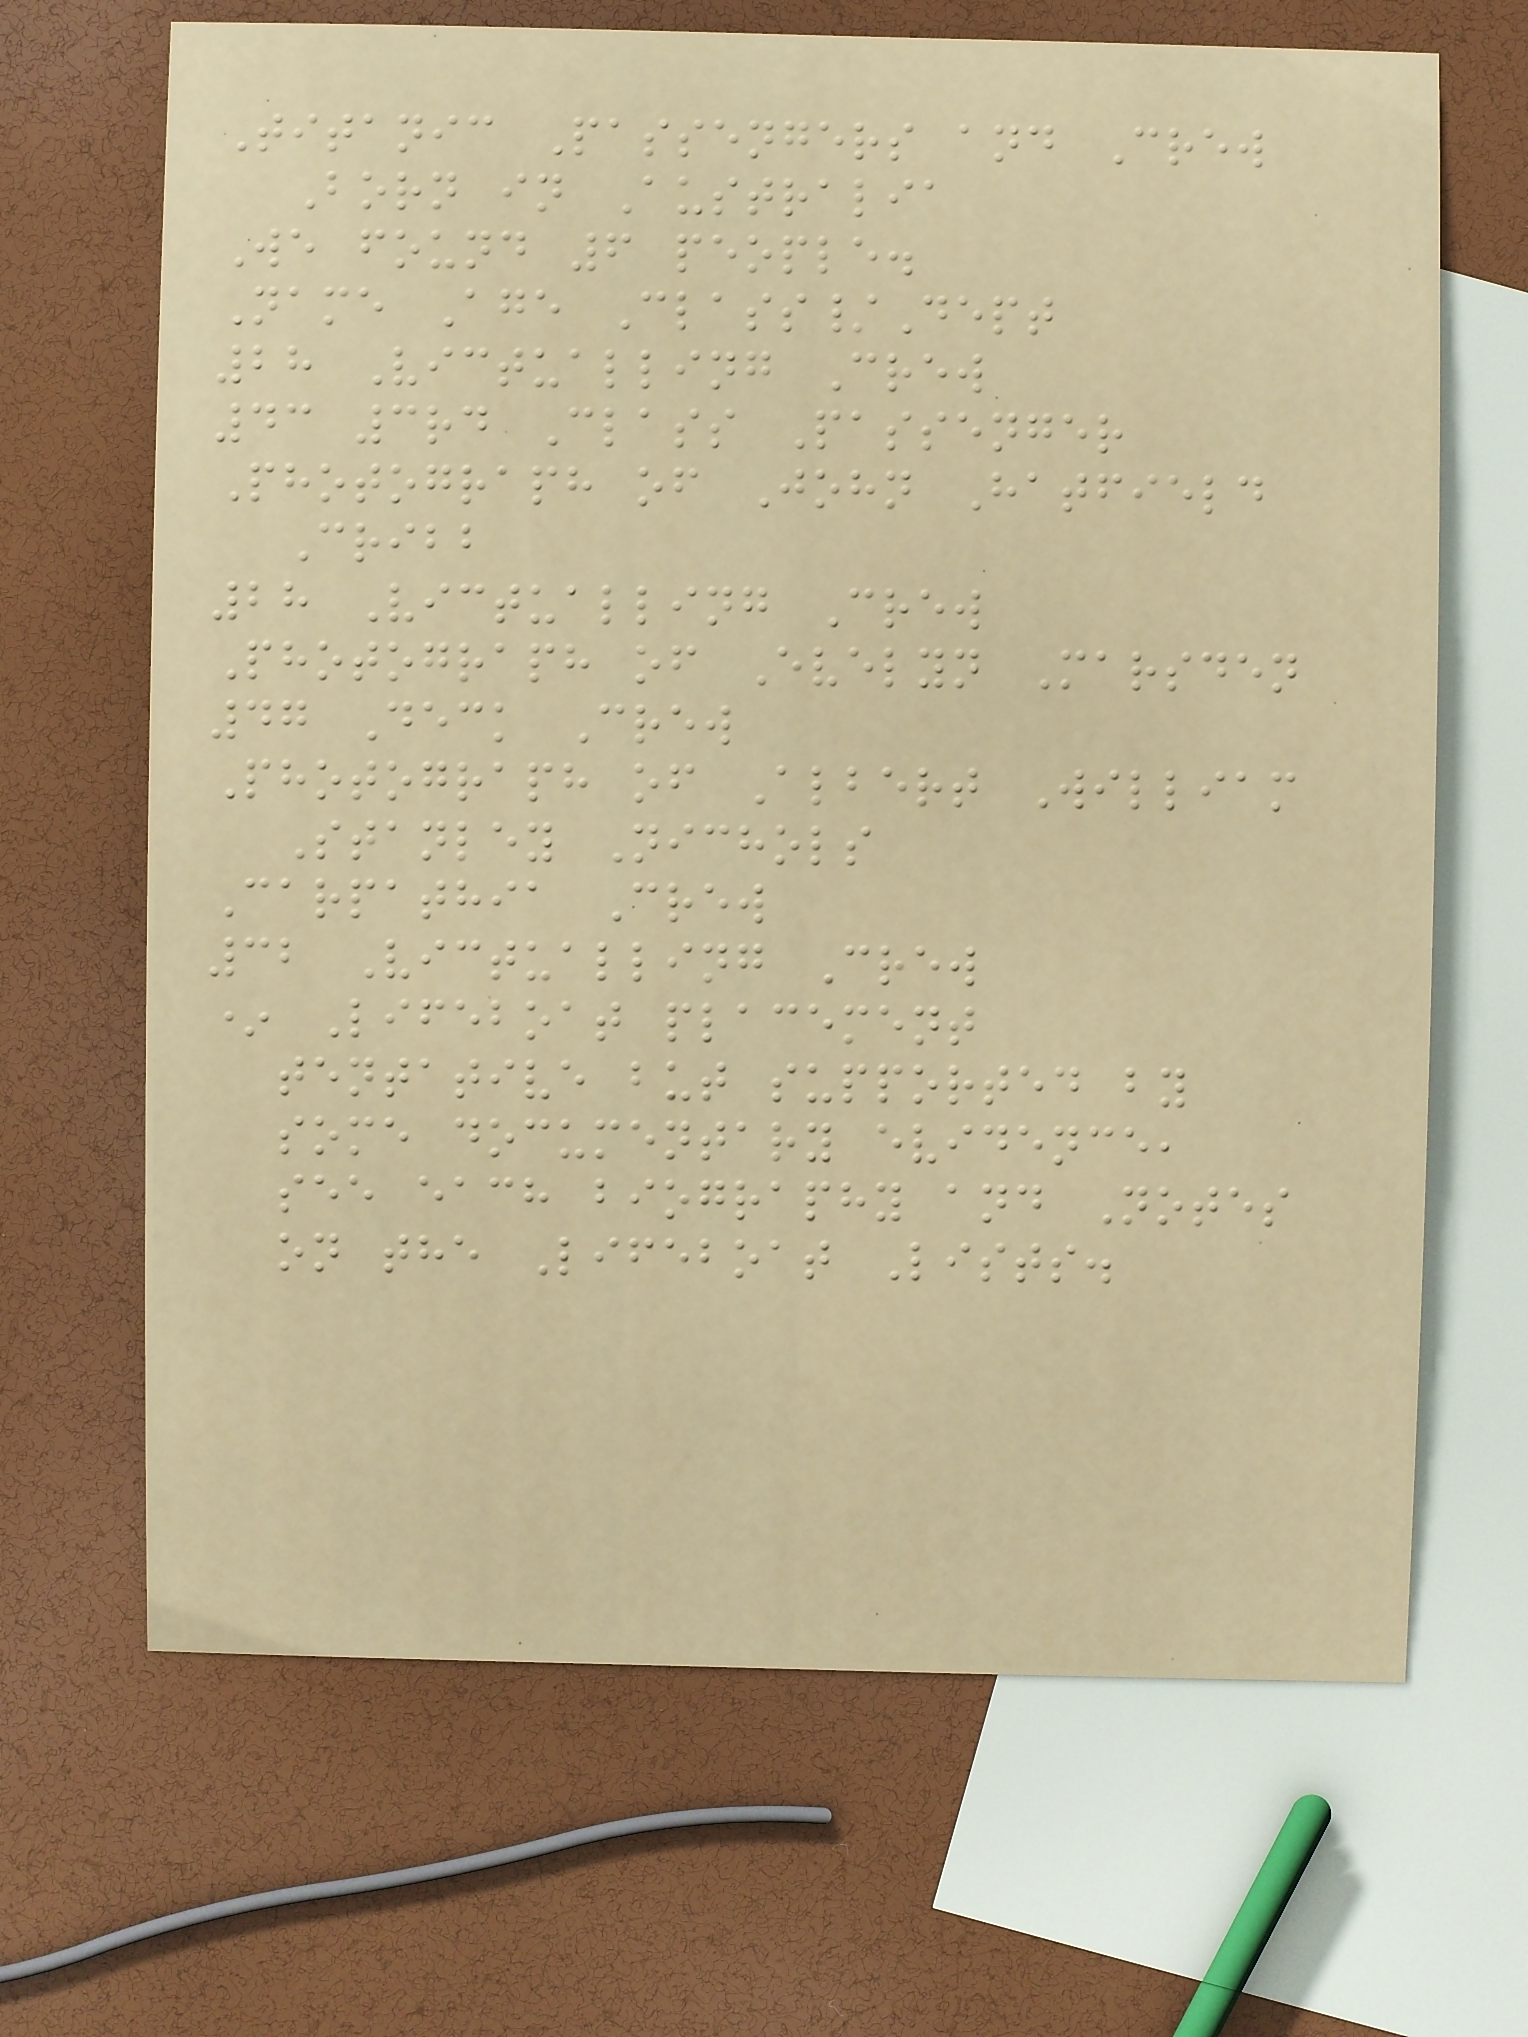Titanic Passengers and Crew
Born in Australia
We found 6 people.
Name Age Class/Dept
28 Victualling Crew
43 3rd Class Passenger
Photograph of John Hatfield
Cribb
28 Victualling Crew
Photograph of Evelyn Marsden
47 Deck Crew
Photograph of Albert William
Stanley Nichols
Carpathia Crew
32 Victualling Crew
* Lifeboat placement
tentative but supported by
some documentary evidence,
see each biography and Notes
on the Lifeboat Lists.
